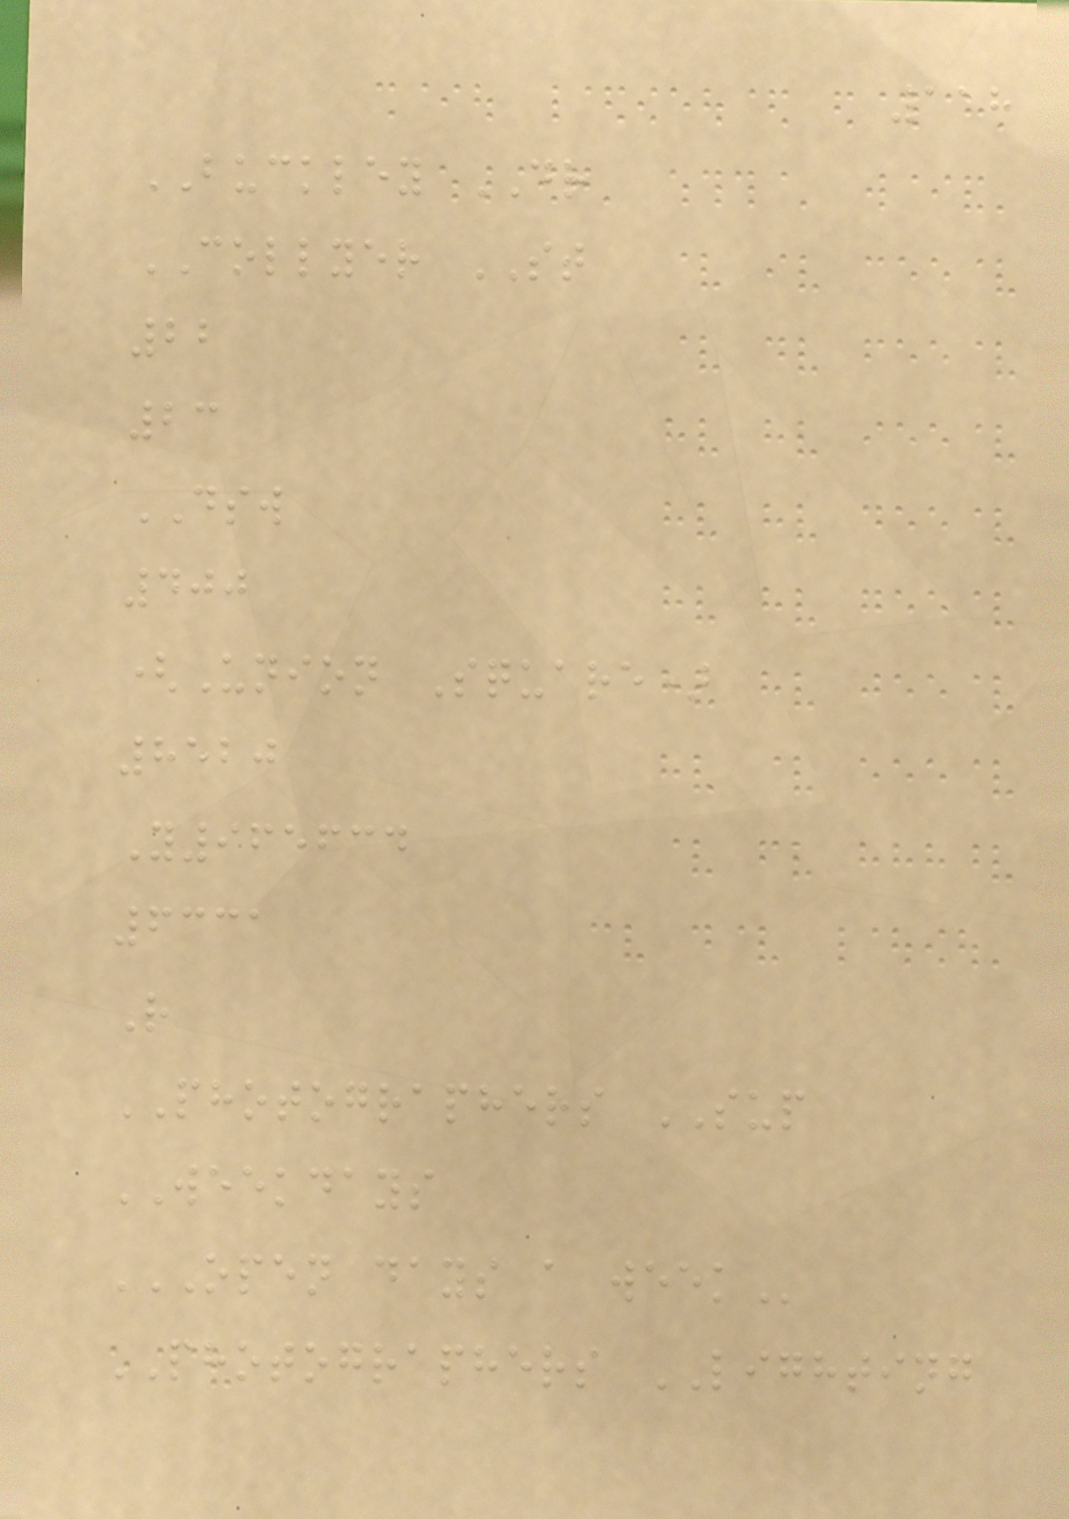118
BUCKLEY DR
COLLYER ST
22
23
DSW
400
(Union Square)
8520
Y965634
6331
R
PHOTOGRAPHERS SUP
WEEKDAYS
OPEN DAYS A WEEK
PHOTOGRAPHERS LIGHTING
